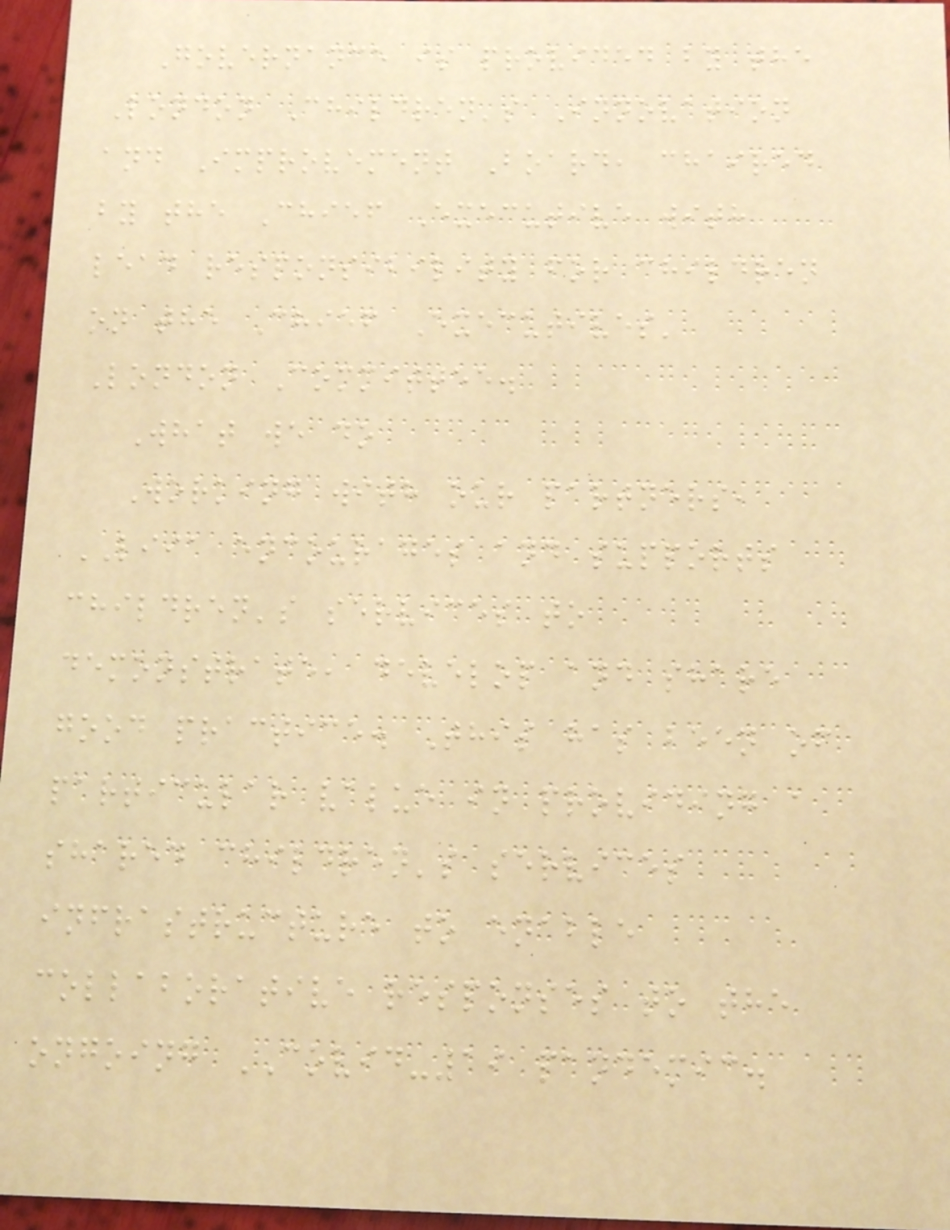Governance is provided by the
London Children's Innovation
and Improvement Board, chaired
by the Chief Executive with
lead responsibility for children
on the Chief Executives'
London Committee.
What we do
Working with our partners,
LIIA encourages and supports
children's services to
demonstrate, develop and share
good practice. This has been of
particular value in providing a
shared children's services
infrastructure to enable
collaborative responses to the
ongoing COVID-19 pandemic.
